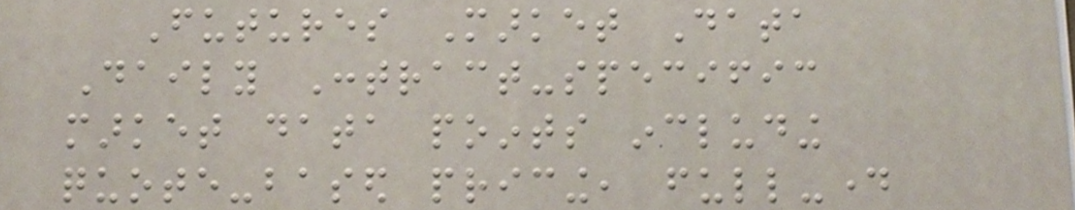Futures Market Data
Daily Contract-specific
market data points including
quote-based pricing, full-day
